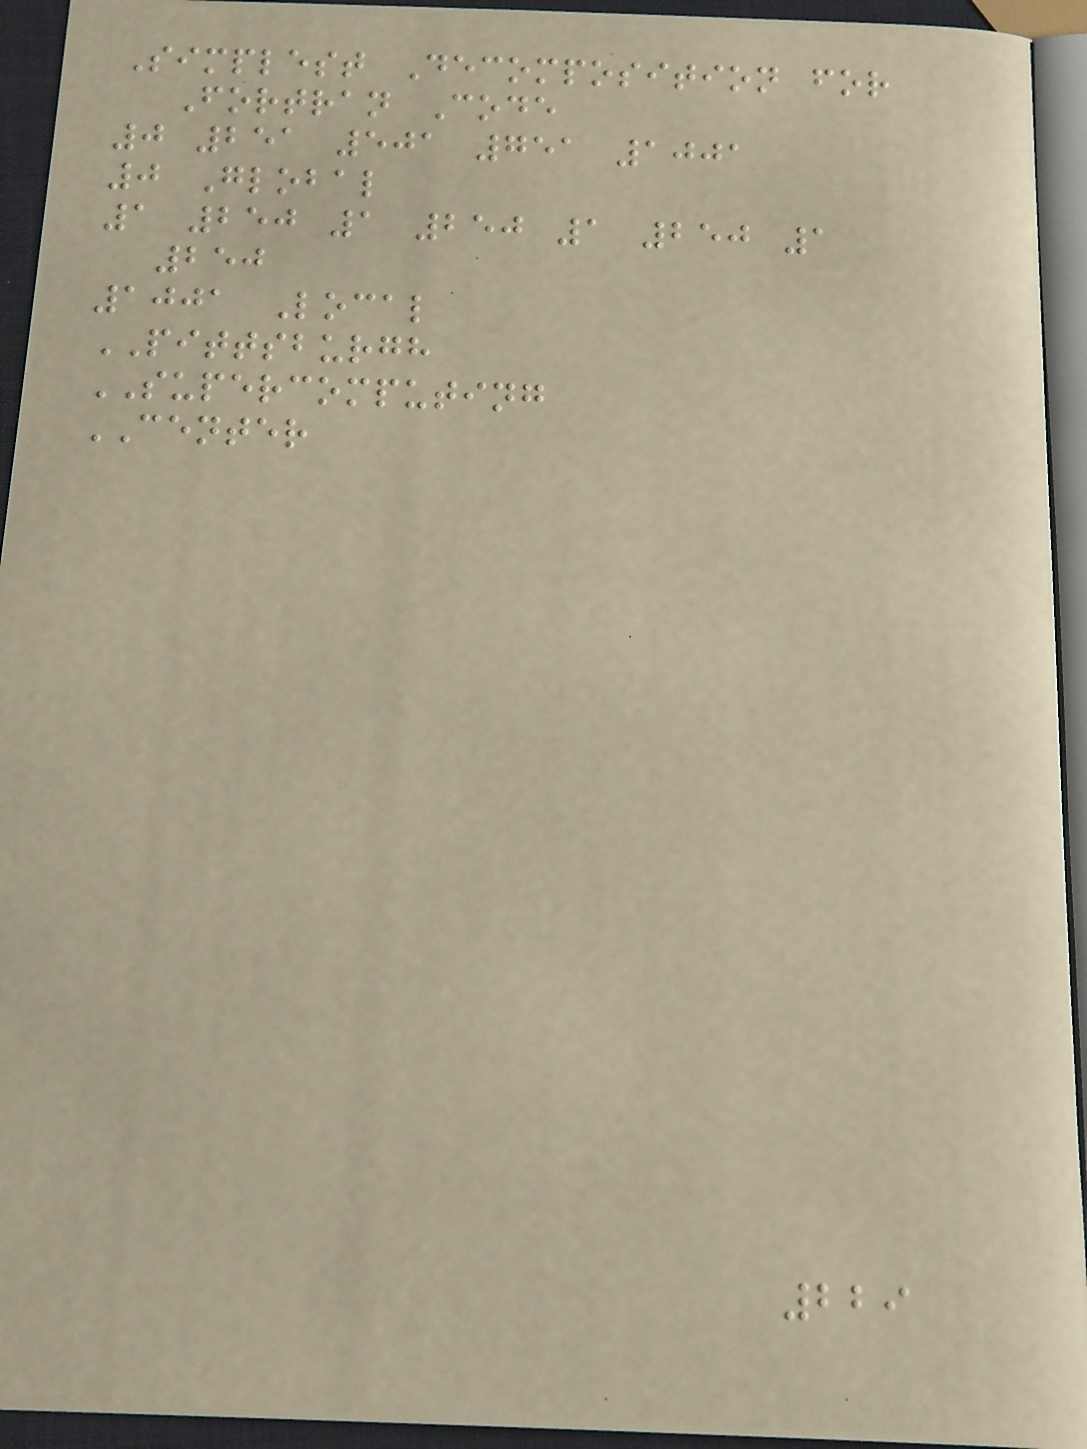Simplest Decomposition for
Fortran Code
0 251 501 751 1001
0 Global
1 250 1 250 1 250 1
250
1001 Local
PITTSBURGH
SUPERCOMPUTING
CENTER
229
